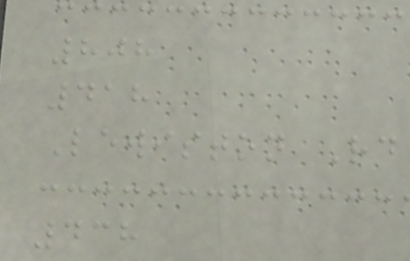808
418
Lewiston Rd
438
